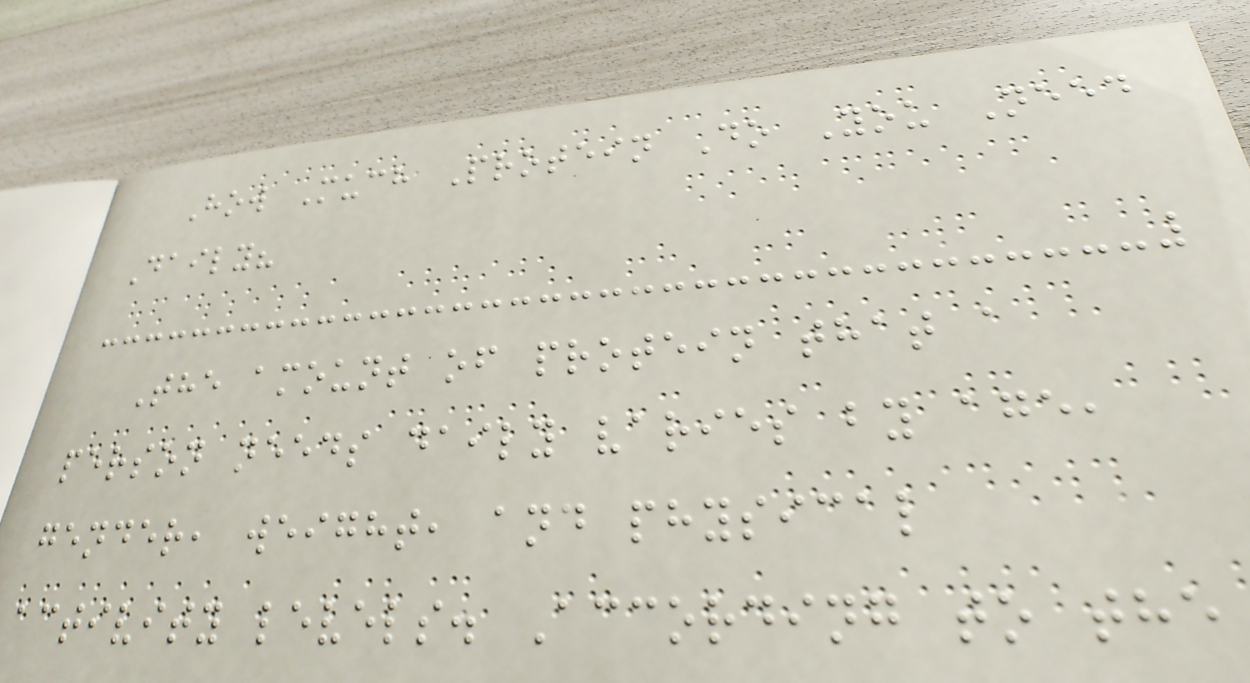How Much Protein Do You Need
Daily?
The amount of protein that a
person needs daily varies by age,
gender, weight, and physical
activity levels. According to the
